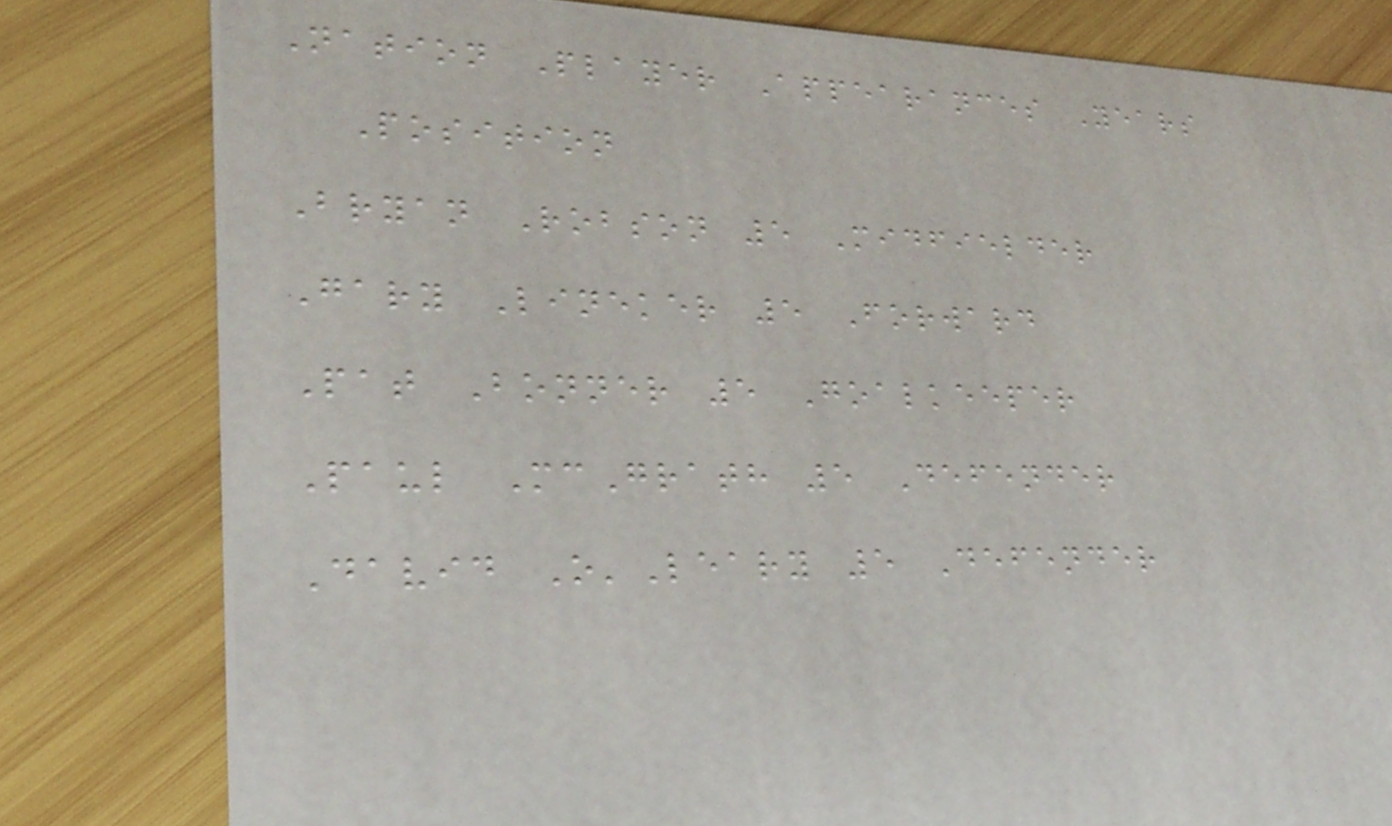Nation Player Appearances Years
Position
Bryan Robson 5 Midfielder
Gary Lineker 5 Forward
Pat Bonner 5 Goalkeeper
Paul McGrath 5 Defender
David O'Leary 5 Defender
